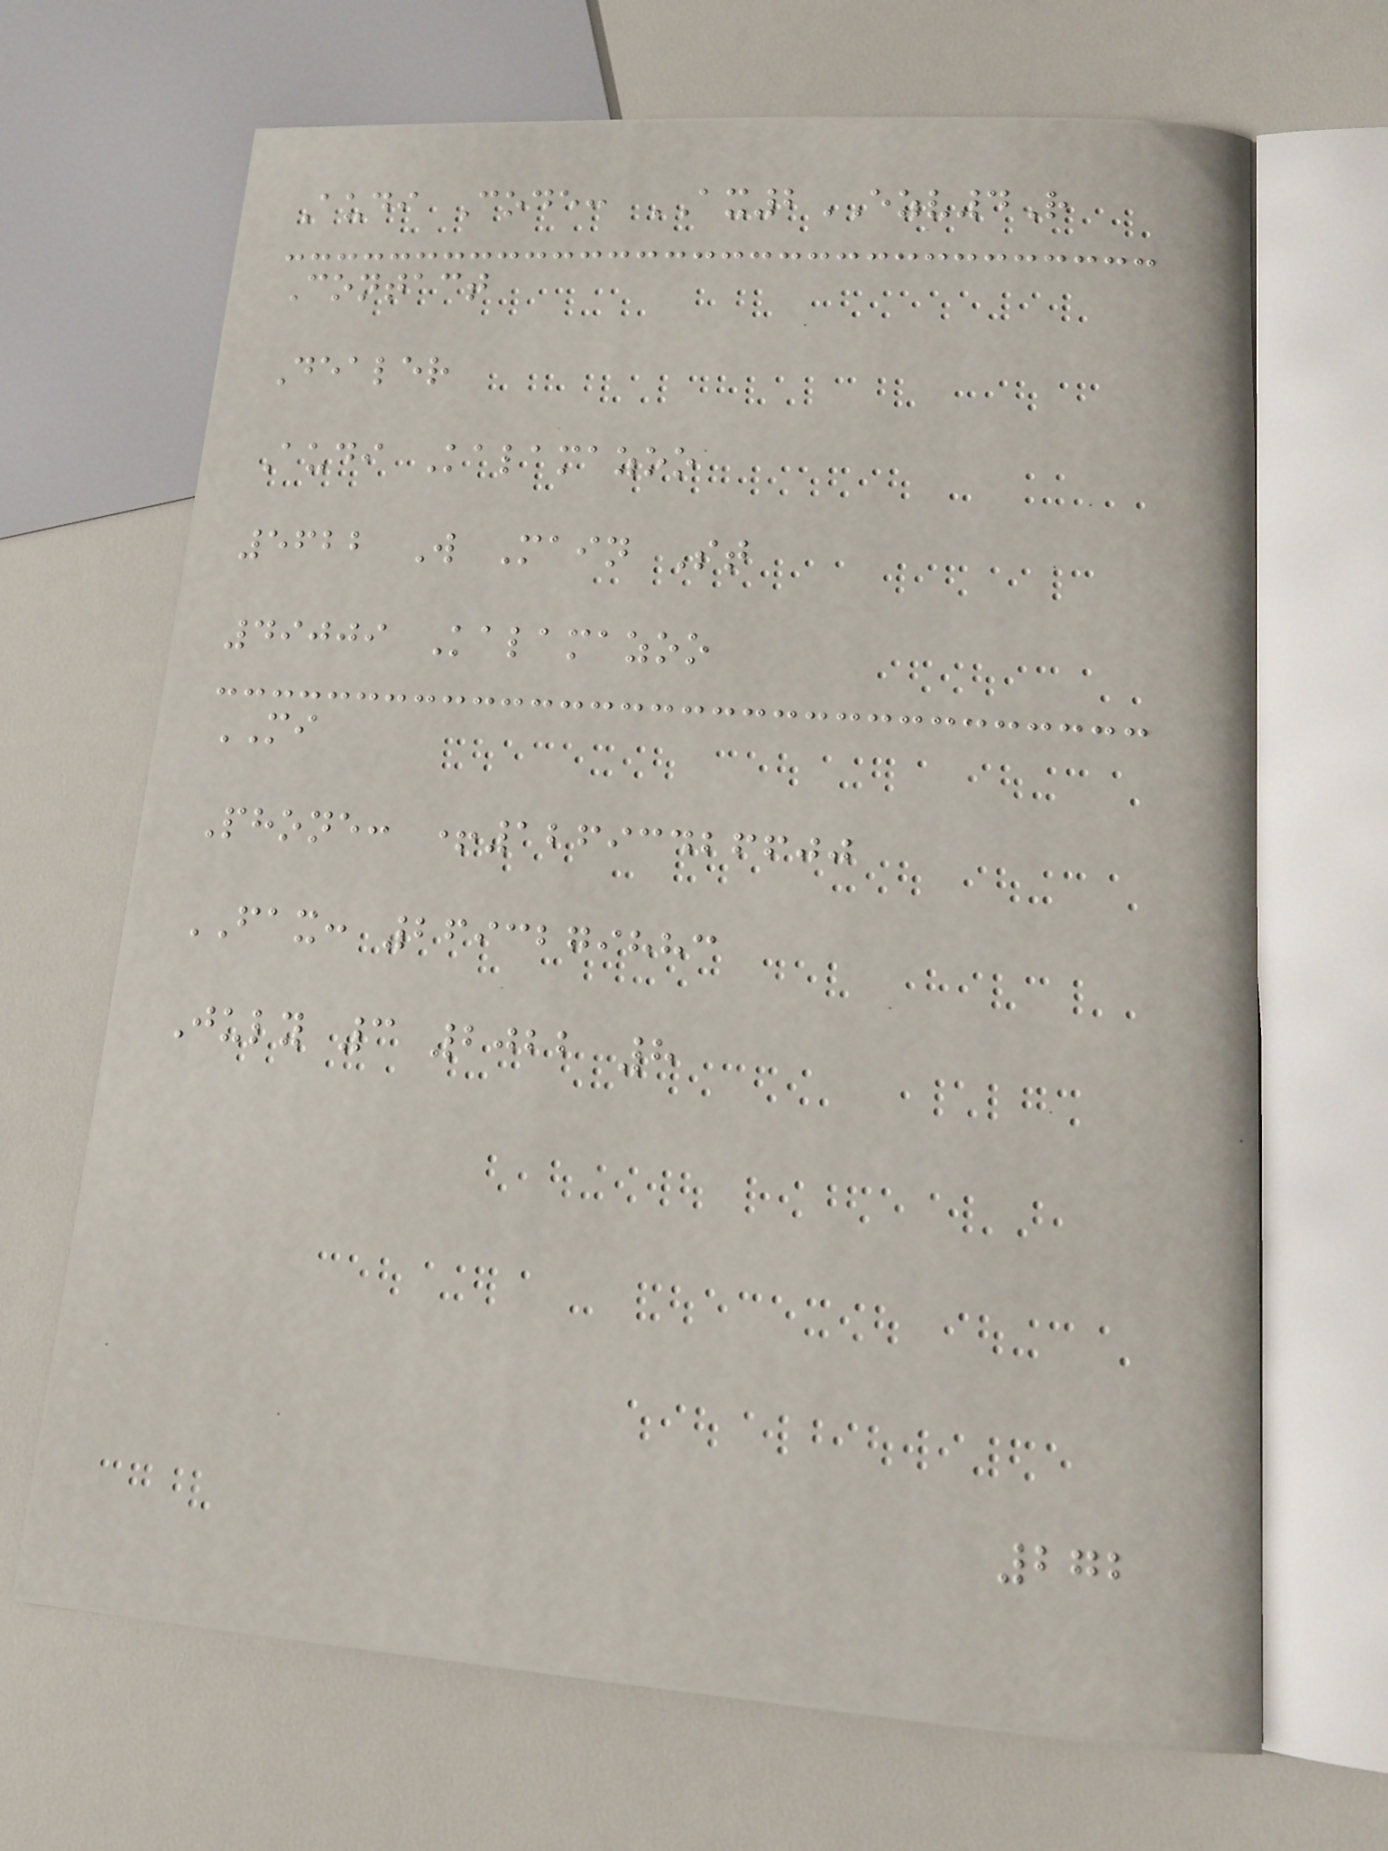Audi Code: AX2EZV4R
Contact
Dealer
Audi Kalamazoo
5622 W Main St
49009 Kalamazoo
MI
Phone: +12693426600
FAX: 2693279883
July 3 2022 8
272
